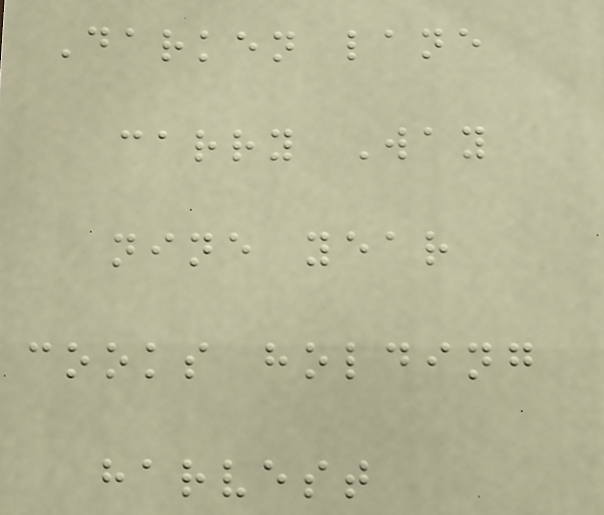Darken lane
carry Way
nine year
cooks holding
harvest
